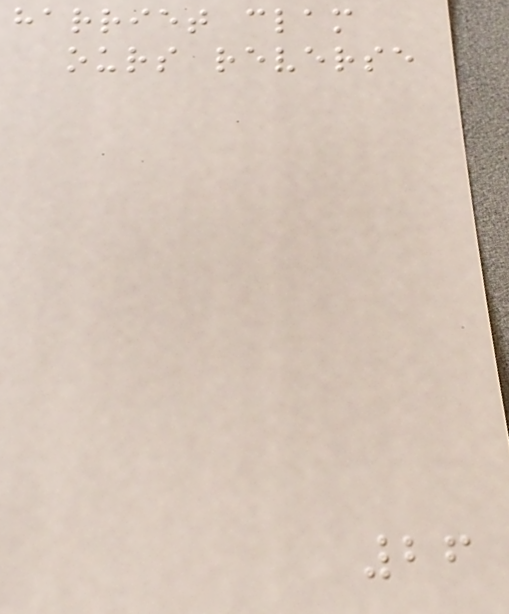harriet clam
ours reverse
26
